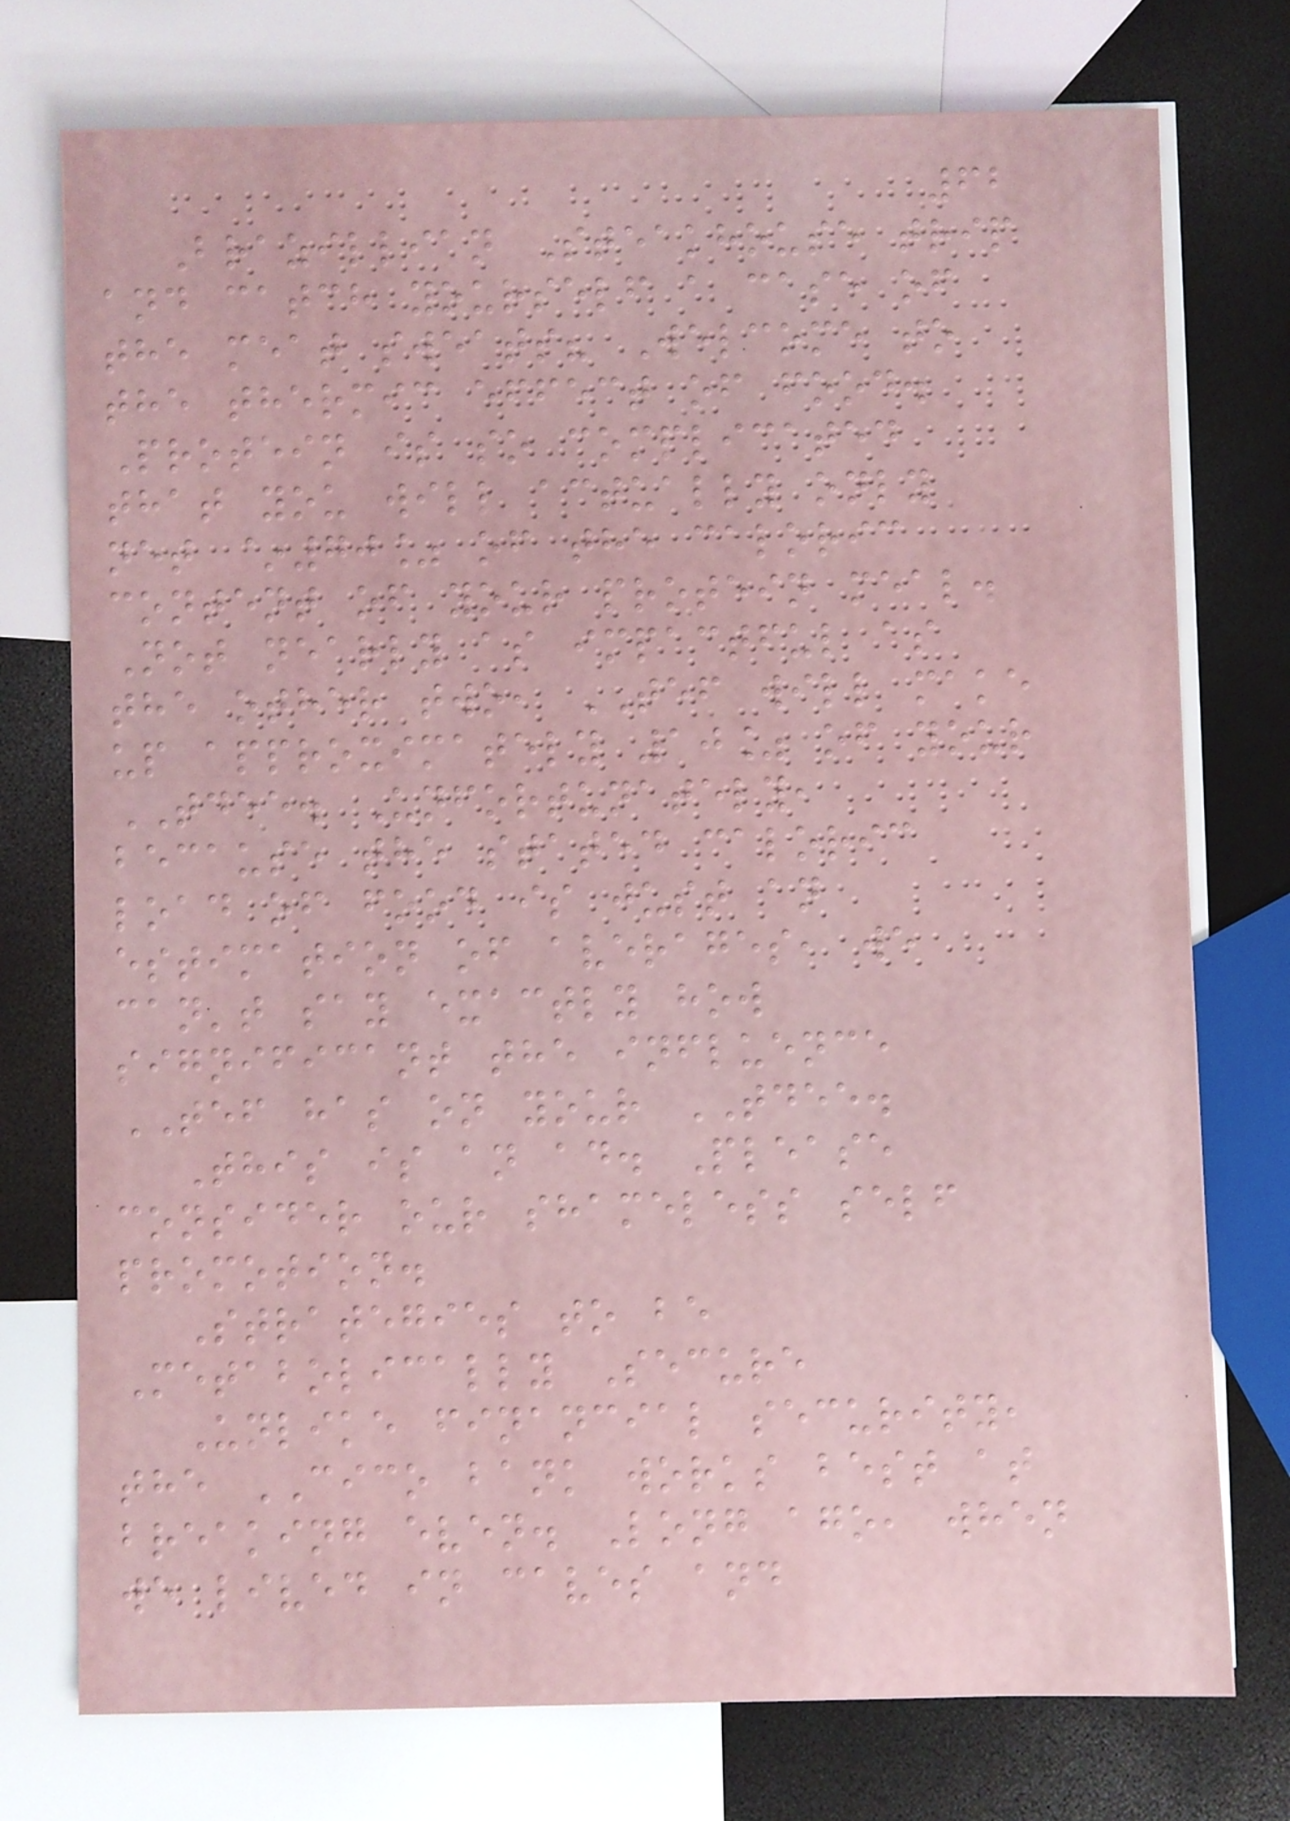62
Brazillian Steakhouse trip
and catch yourself a case of
the meat sweats? Welcome to
the thermic effect of food.
Protein is so complicated
that you will actually only
net ~70% of the caloric
content of your protein meal.
Not nearly as impactful as
the other two, TEF will make
up approximately 10% of your
TDEE. Unfortunately,
because the stated caloric
load of food is just an
estimation of averages, we
can't say exactly how
significant the influence
TEF has on your TDEE.
This is an ad. Please
consider our shameless self
promotion.
Strategies to be
Metabolically Secure
Unlike financial security,
the CICO bank works best at
breaking even. Long ago, when
we lived in caves and
